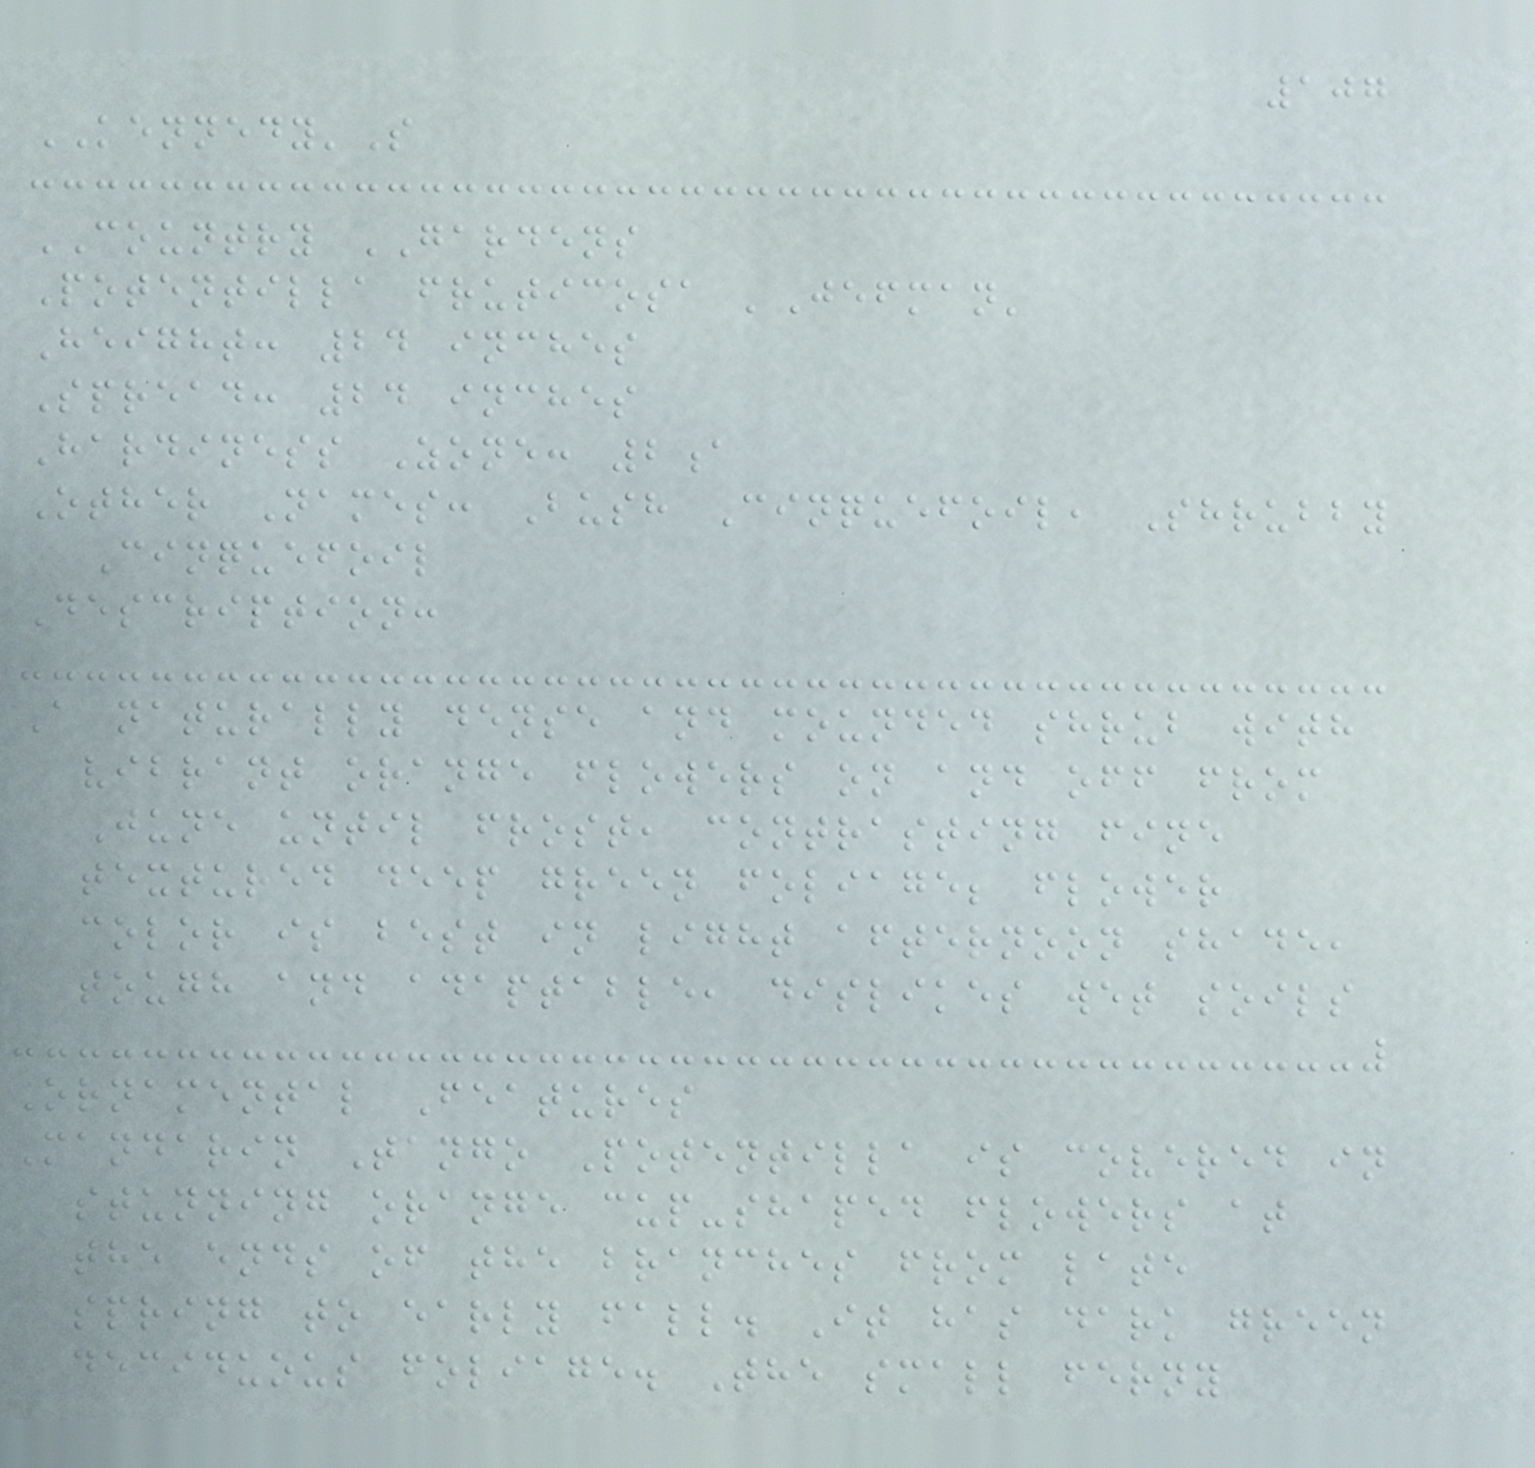107
KENNEDY'S
COUNTRY GARDENS
Potentilla fruticosa 'Jefman'
Height: 24 inches
Spread: 24 inches
Hardiness Zone: 2a
Other Names: Bush Cinquefoil, Shrubby
Cinquefoil
Description:
A naturally dense and mounded shrub with
vibrant orange flowers on and off from
June until frost, contrasting fine
textured deep green foliage; flower
color is best in light afternoon shade,
tough and adaptable, dislikes wet soils
Ornamental Features
Mandarin Tango Potentilla is covered in
stunning orange cup-shaped flowers at
the ends of the branches from late
spring to early fall. It has dark green
deciduous foliage. The small ferny
